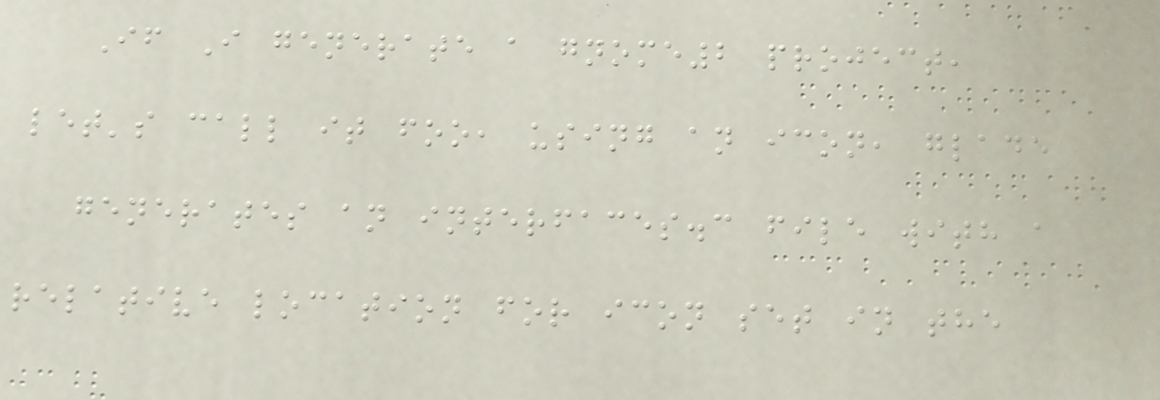If I generate a gnome2 project,
let's call it foo, using an icon, glade
generates an interfaces.c file with a
relative location for icon set in the
